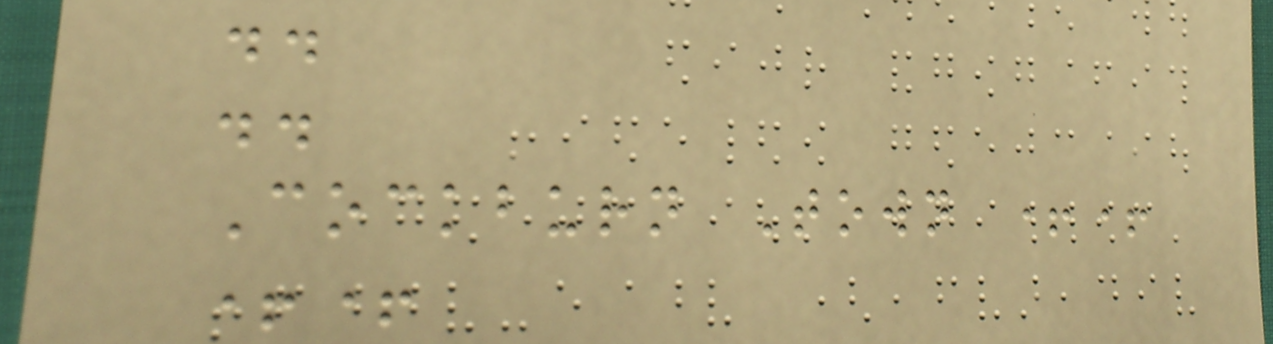..
..
Cockburn Town ++
++
